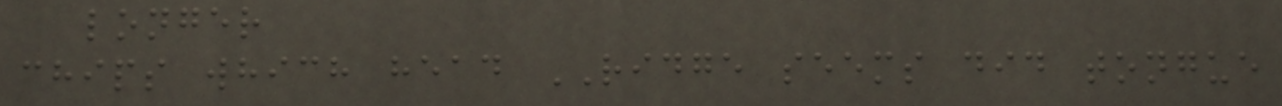longer
chips which head RIDGE seems did tongue
